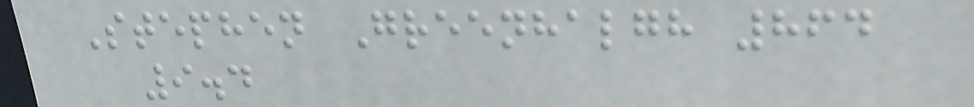Stephen Greenhalgh 864
9.4
